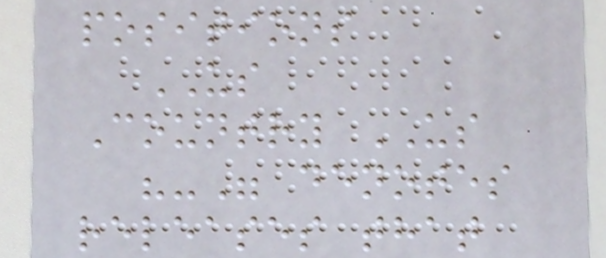positions
US
Country US
"-" denotes
releases that
